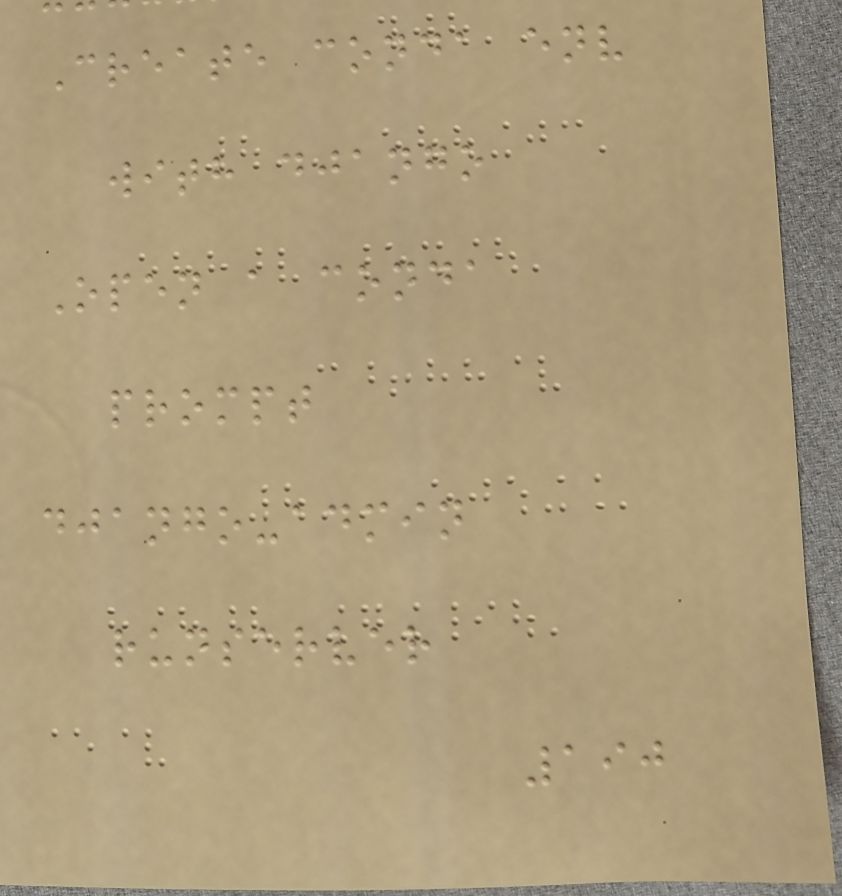Create conda env
with django
Open a conda
prompt
django-admin
runserver
190
